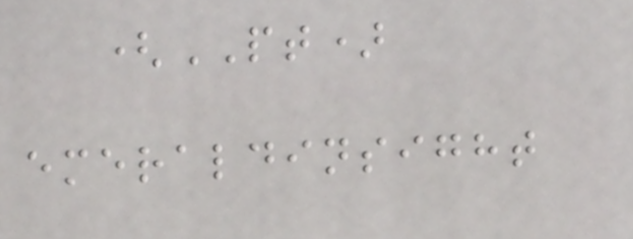(PT)
emeraldinsight
